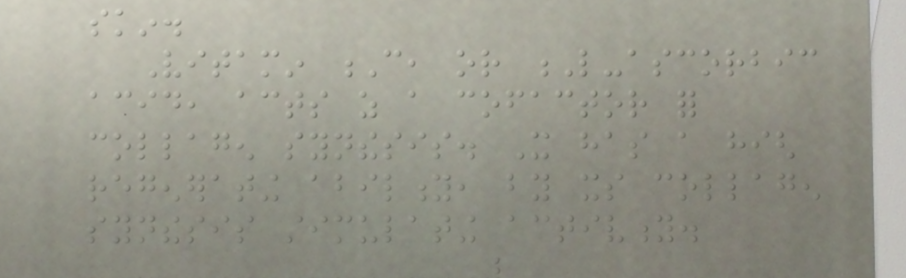skin.
Vitamin C, or L-ascorbic
acid, acts as a cofactor for
collagen synthesis. It has a high
regenerating ability, by its collagen
synthesis stimulating activity.
